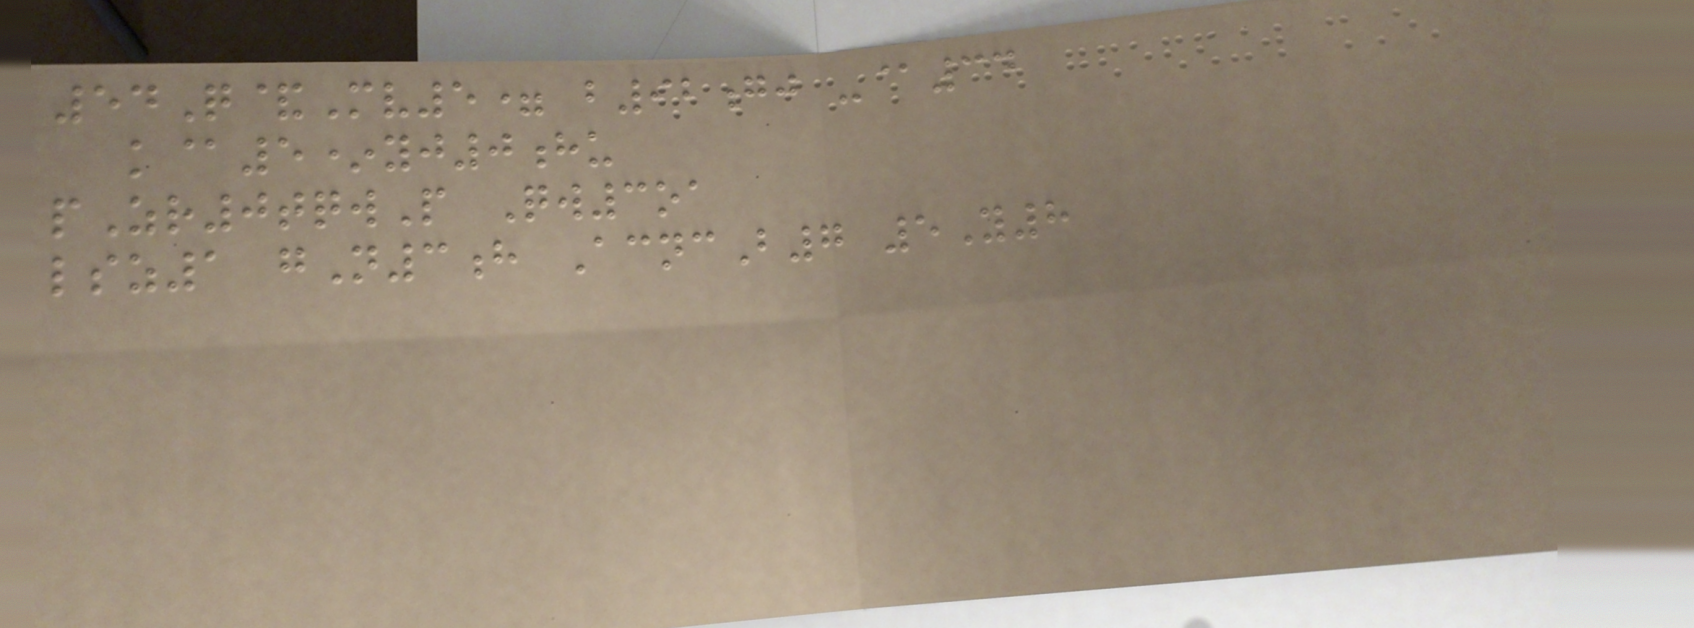54Q&Mv5= b92gj -@34
k@5*yj0hu
pZr0tqwP Qw3oa
lsz1 gN3h AcncB7 5Y8
